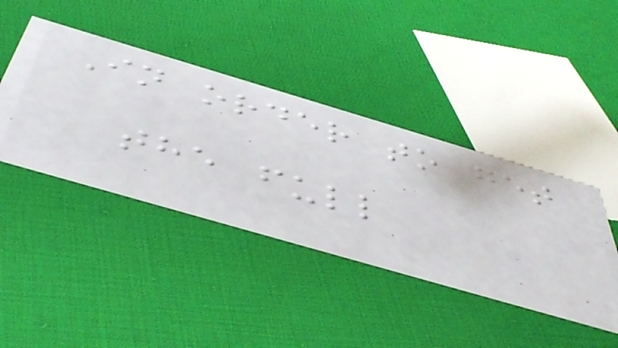In order to get
the full
